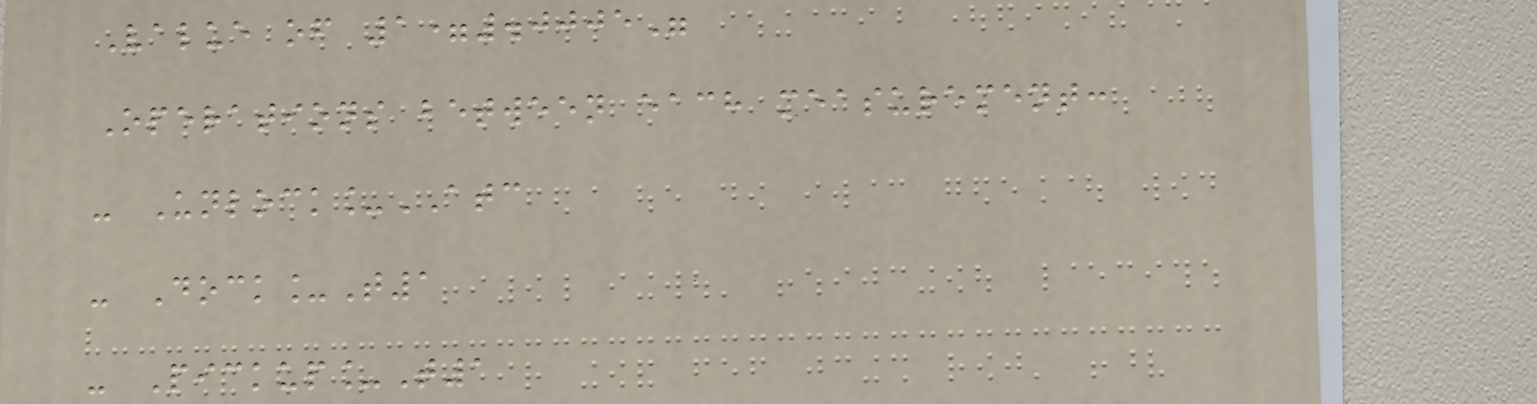Value of 1=.0005"
Operations between each measurement:
- Unlock_ATC
- Dock_T1
- Pickup_T1
